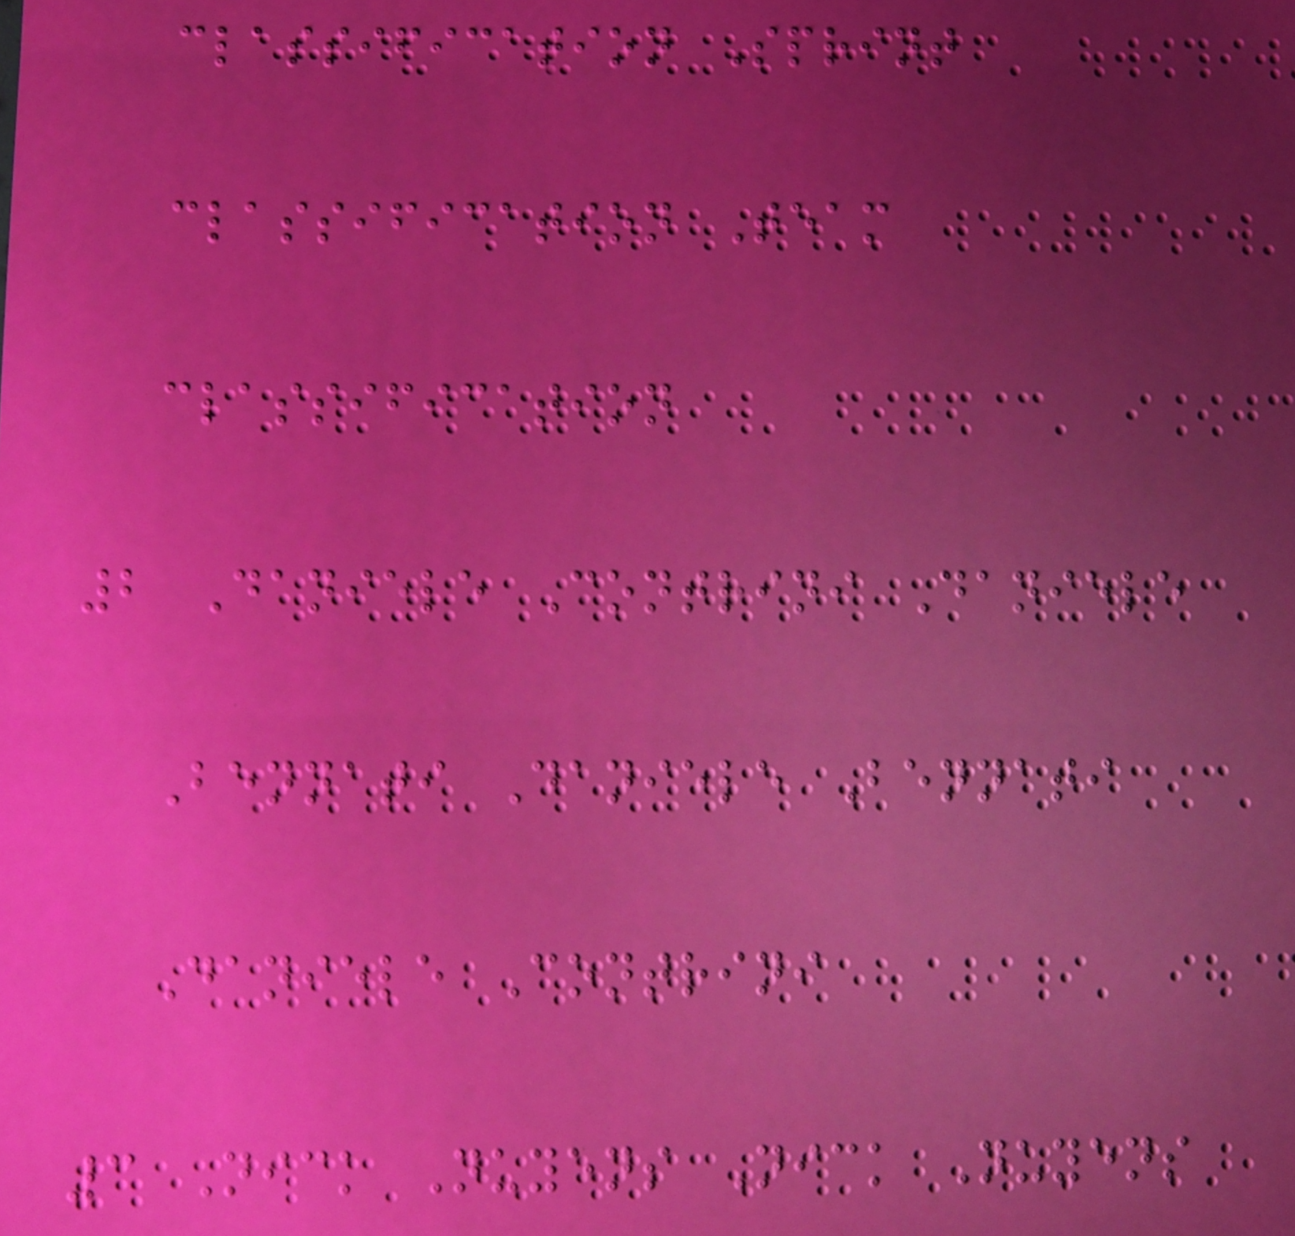classification Sprint
classification Team
classification
2 Daniele Contrini Daniele
Bennati Daniele Bennati
Daniele Contrini
3 Nick Nuyens Nick Nuyens
